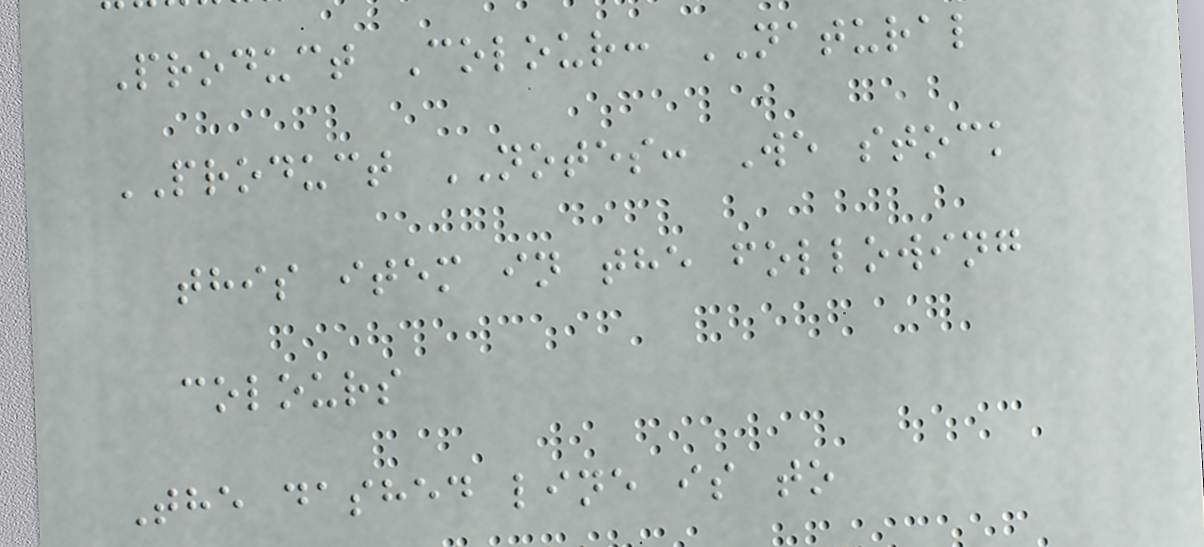Product Colour: NATURAL
PRODUCT NOTES: We stock
this item in the following
colours
The dashed line is to
